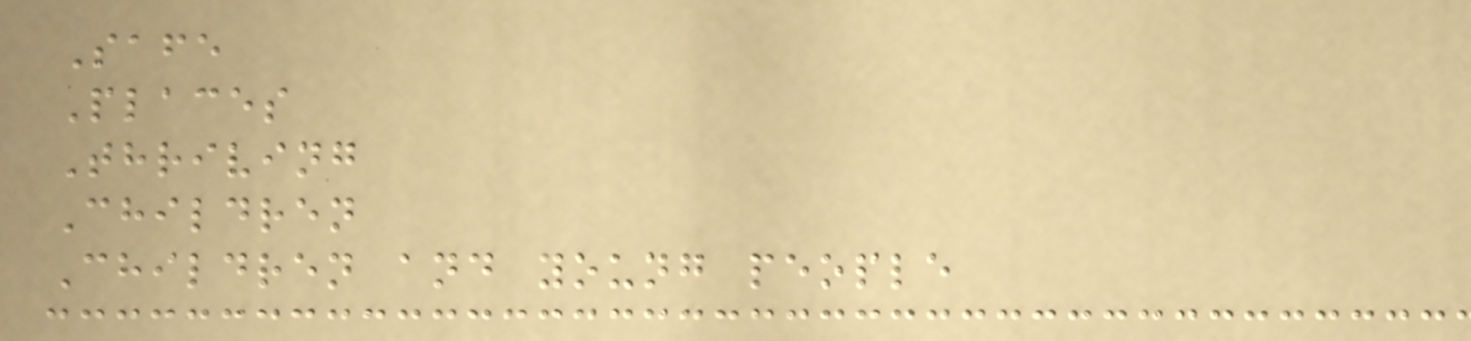Safe
Places
Thriving
Children
Children and young people
